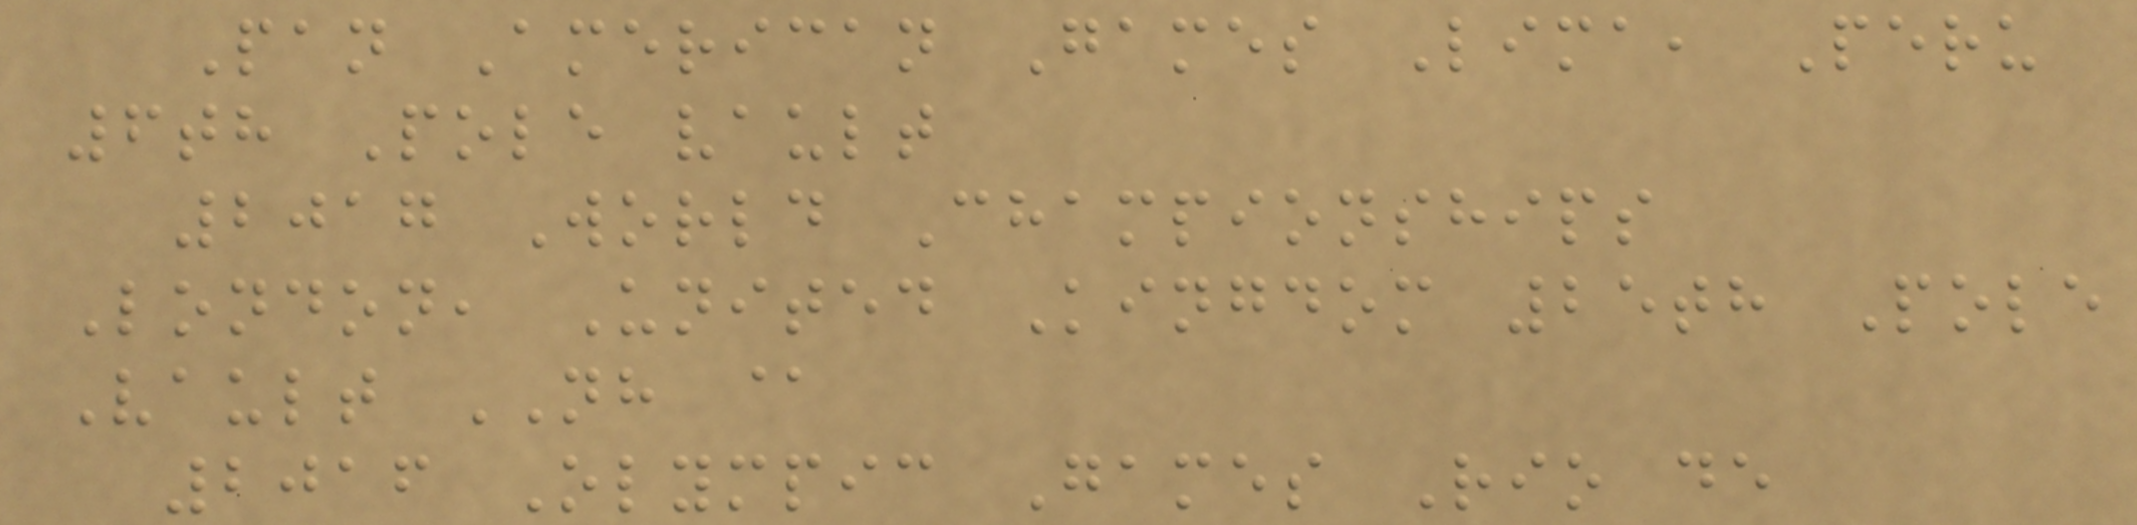Pan American Games Lima, Peru
6th Pole vault
2017 World Championships
London, United Kingdom 25th Pole
Vault NH @
2016 Olympic Games Rio de
